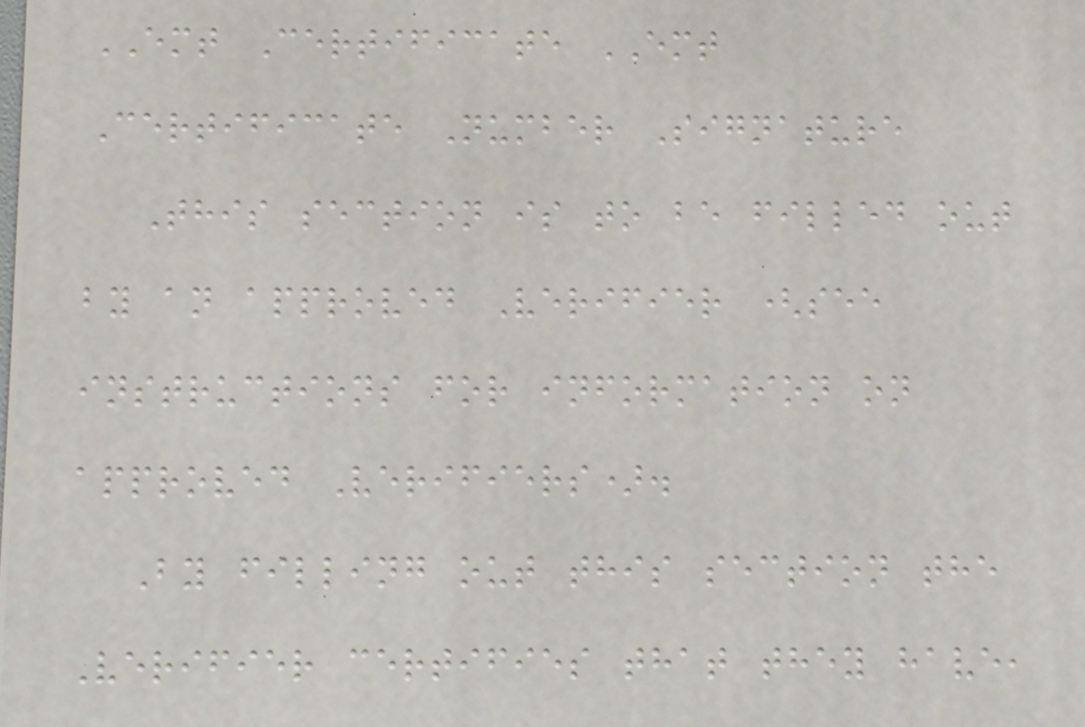EMT Certificate EMT
Certificate Number Signature
This section is to be filled out
by an approved Verifier (see
instructions for information on
approved Verifiers).
By filling out this section the
Verifier certifies that they have,
